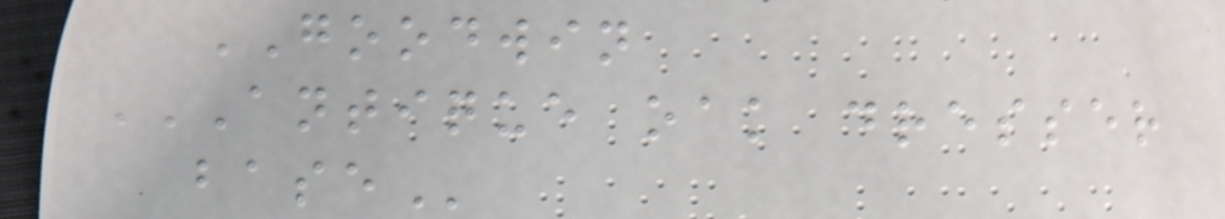GOODWIN
ANTIQUE OAK DRESSER
BASE
